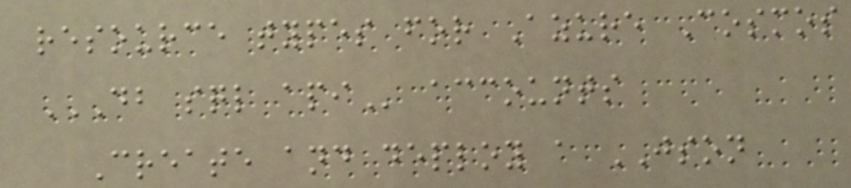resource types for Azure Cosmos
DB SQL API accounts
Create and deploy a JSON
